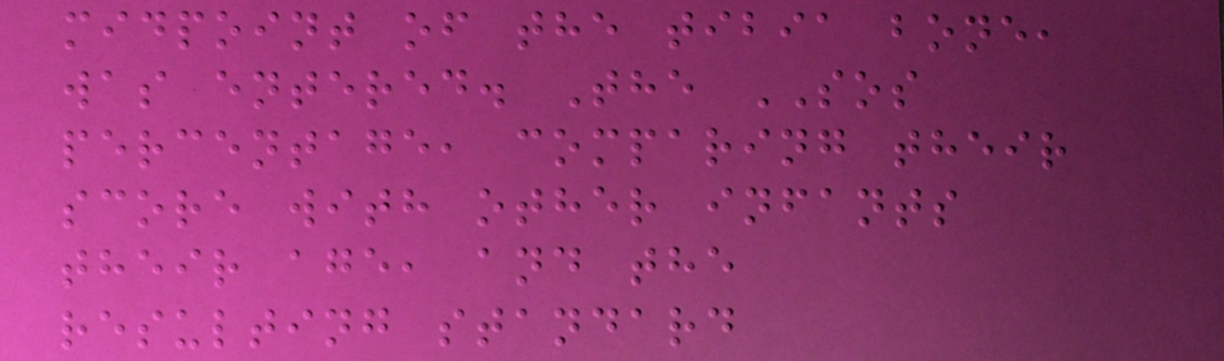midpoint of the tibia bone,
was entered. The SOS
percentage, comparing their
score with other infants
their age, and the
resulting standard
